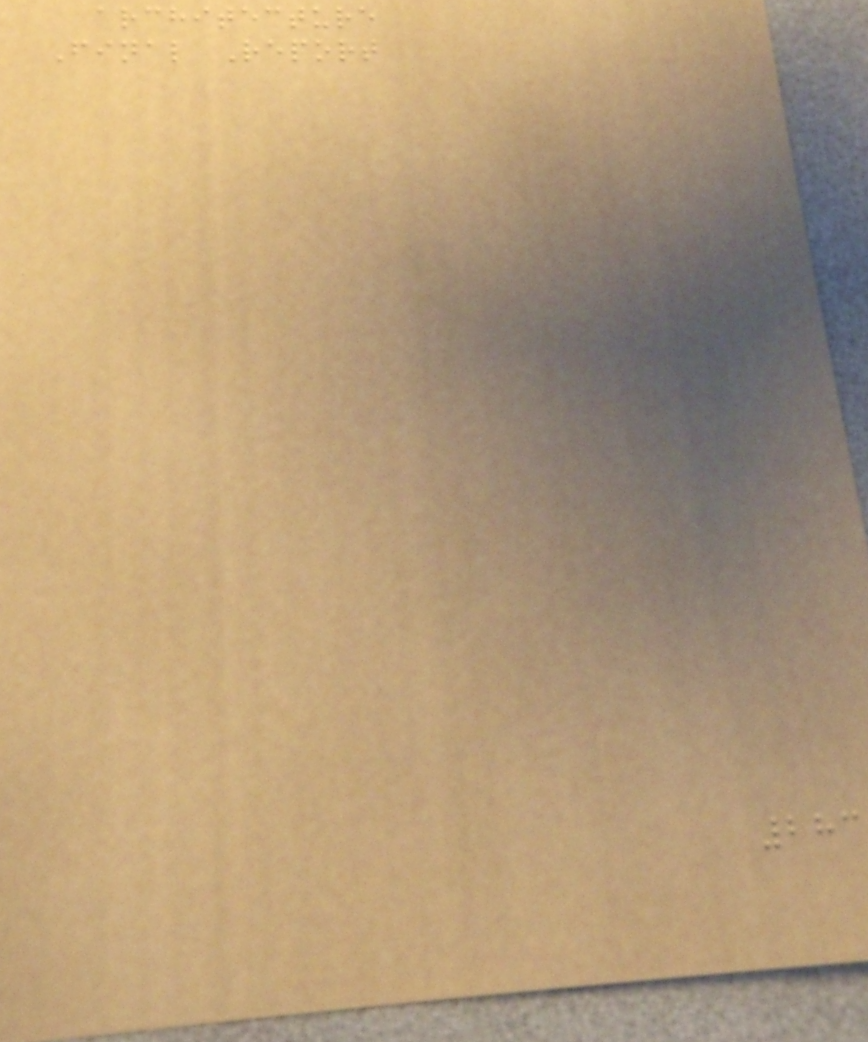architecture
Final Report
283
